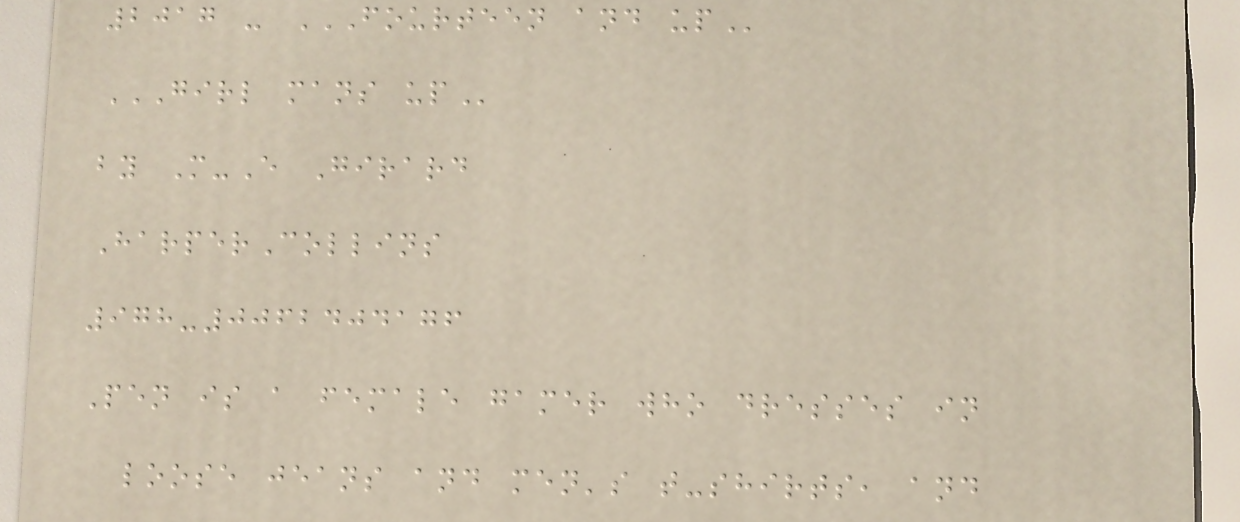2017 - FOURTEEN AND UP
GIRL MANS UP
by M-E Girard
HarperCollins
978-0062404176
Pen is a female gamer who dresses in
loose jeans and men's t-shirts, and
